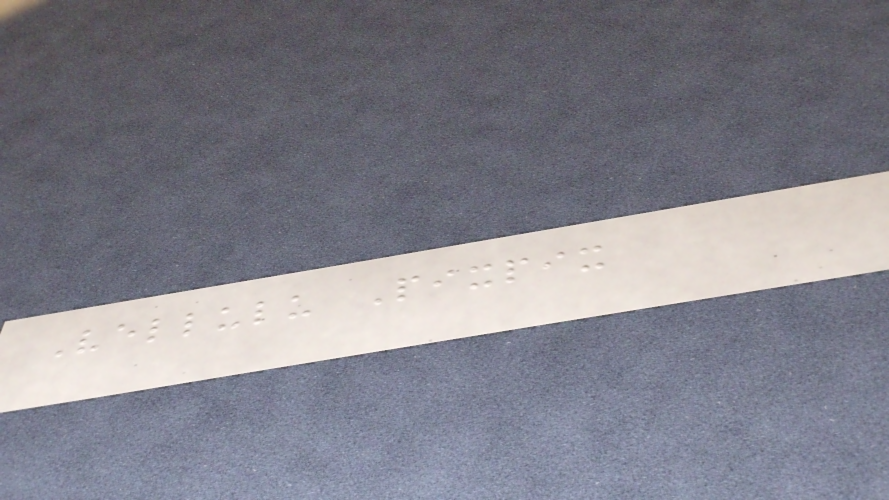Vellulu Pixpix
